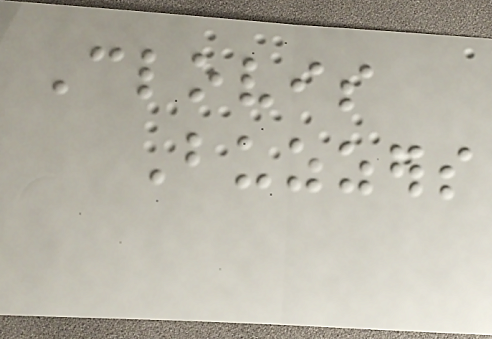Clovis
Buzzers
